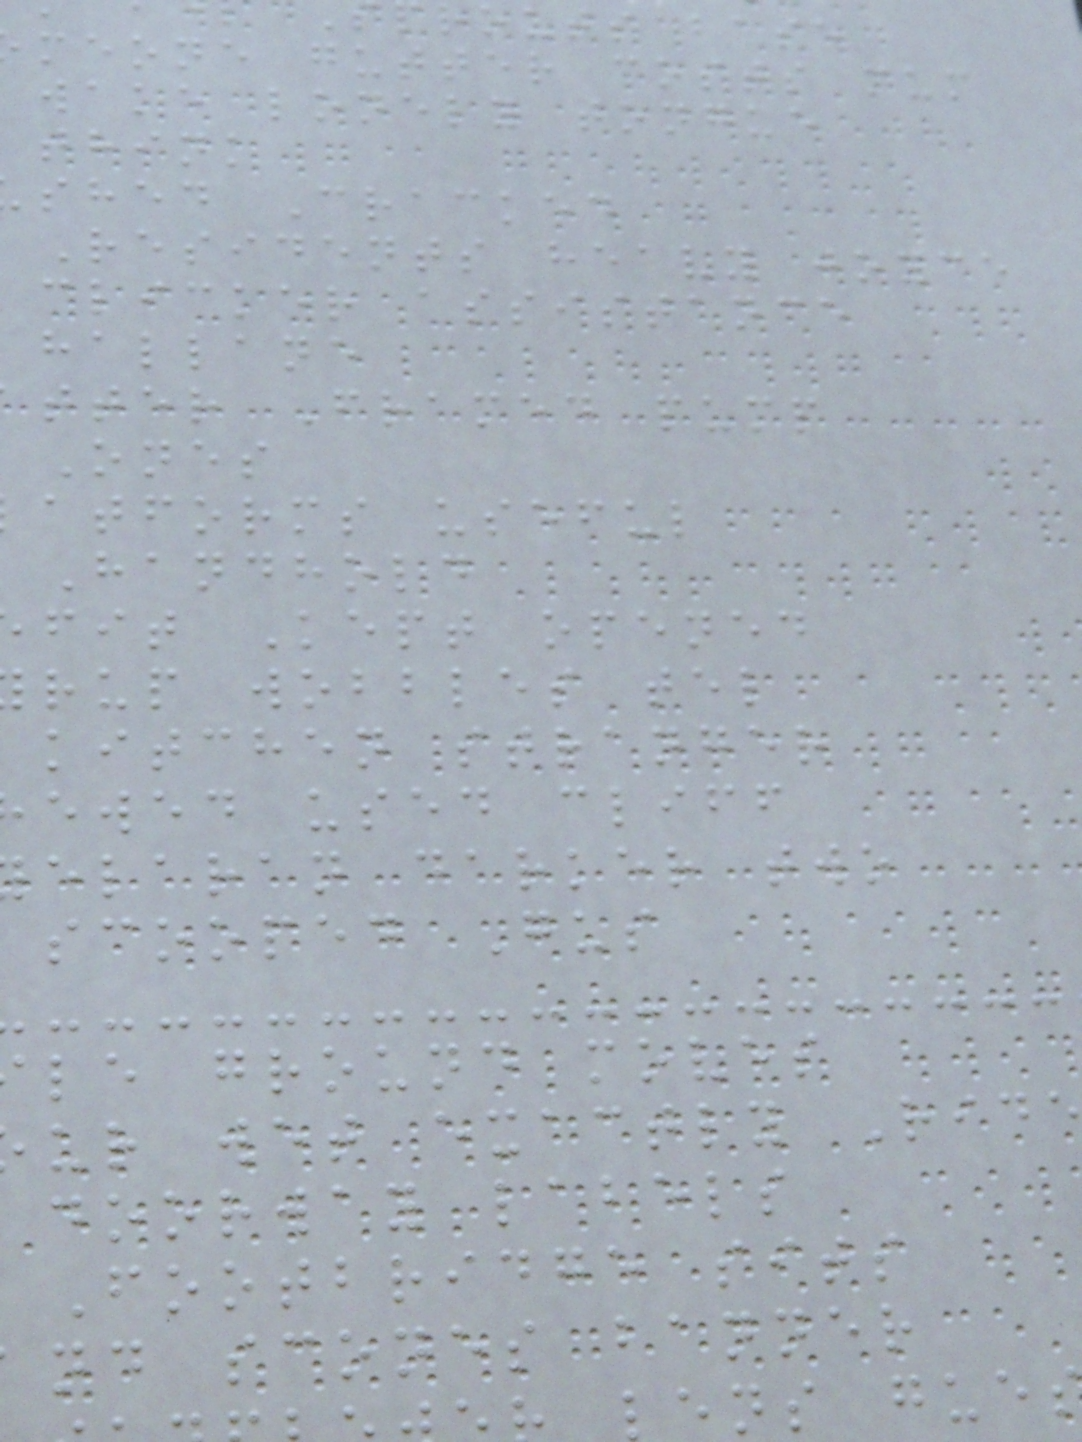routs base
meone gutter costs mum
wake lonely tongue
think
shed Cracked
Residents heavy joyce
clicker assistance
hallane
tter Framed pump
Ones
atforms useful
Handhold
fit Kept opened
rup wobbles tel
kitchen stranger
ewed used cliff
elaran darker two
scooped Gus
le ground moves
ur wet exactly Rid
doorway labels
Footbridge sits
nd scones banner
lens gue
